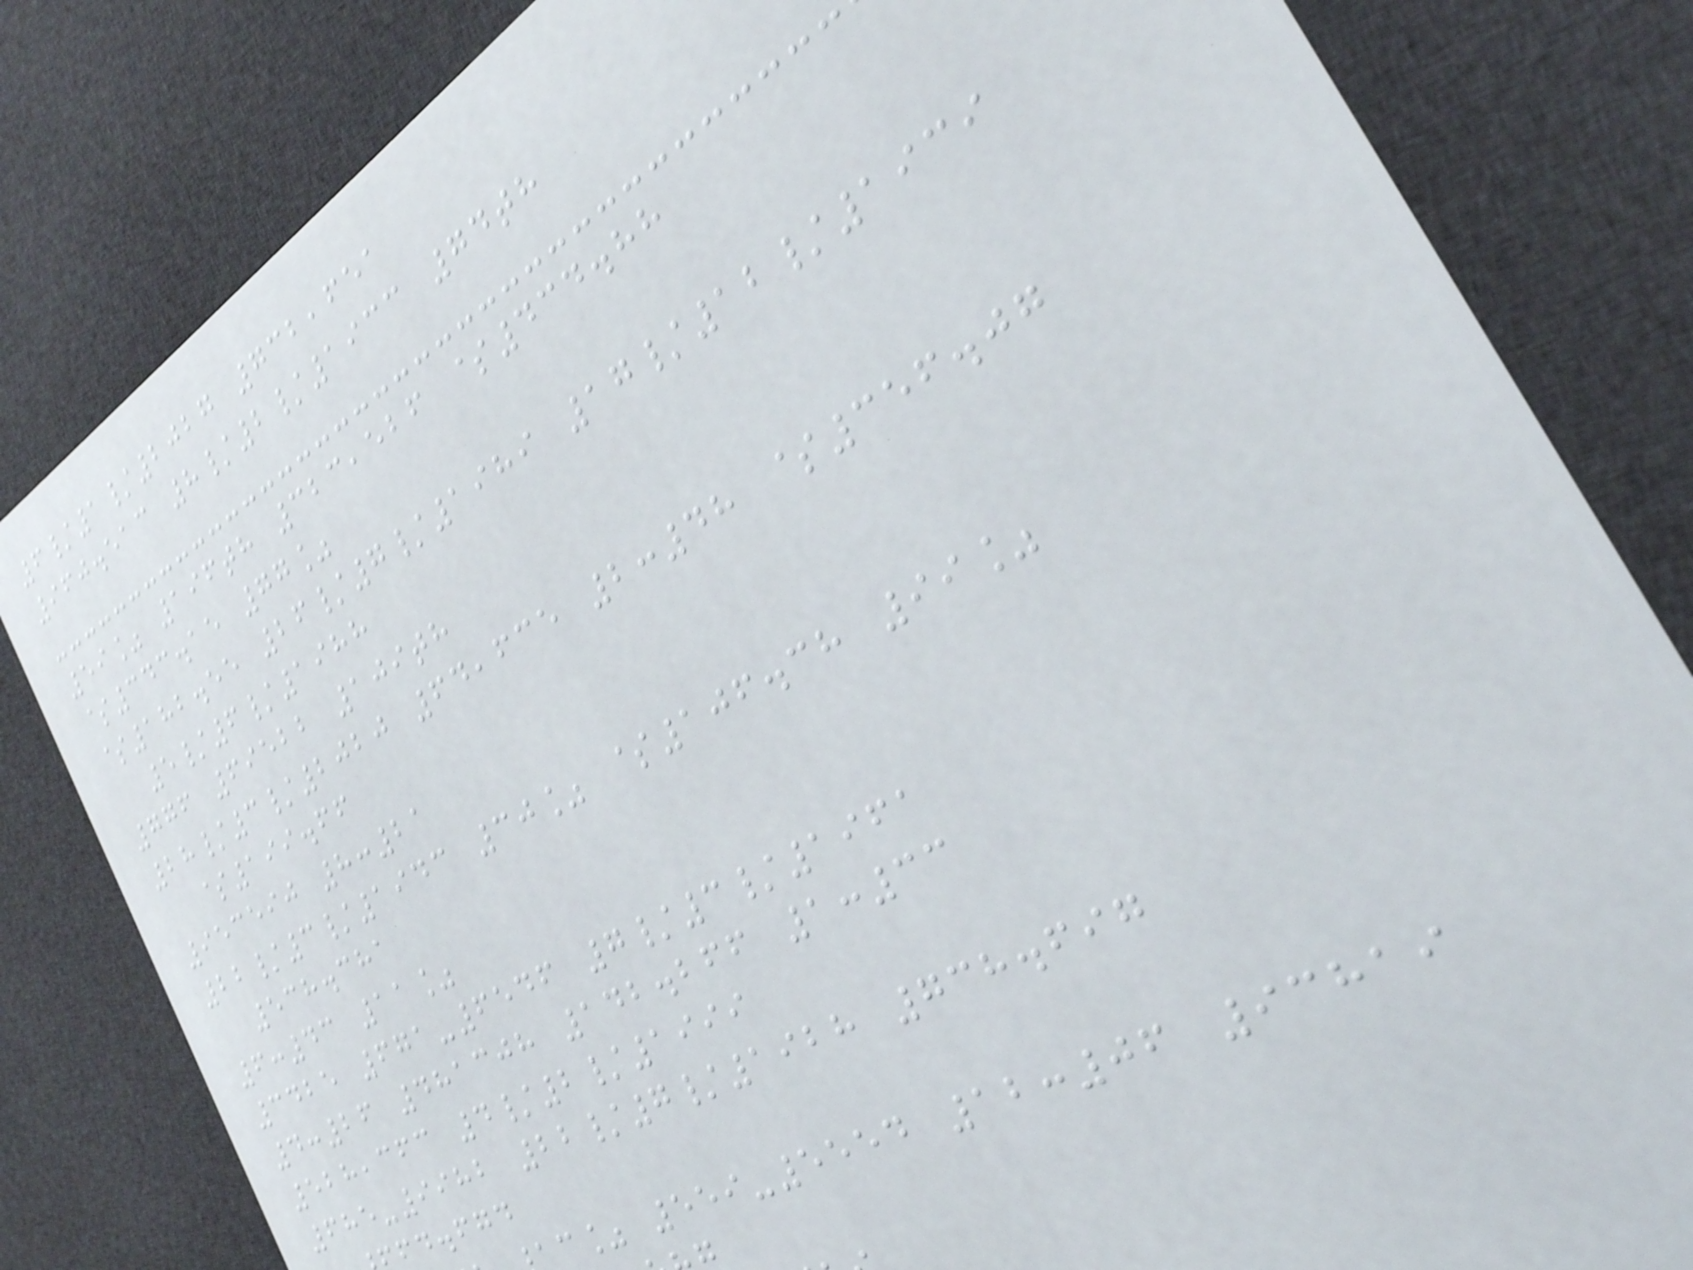6/1/2027 732,651
960.513 8/2/1933 74th
59% 196th 323,526 $434.88
$343.15 77%
$182.55 26/7/1989 17/12/1939
5/6/1988
776 69522 109th
28/3/2020 64,635 2:48 $356.07
$199.66
953590 8:21
22/3/1943 30% $106.38 99%
538.381
6:43 11%
3425 671-6546 7/3/1961
4:26 481308 142.266 1:33
528,363 4/2/1999
685-9982 22/7/1928 738.697
fd.fgd
c% 559-5554 12:06 93819
